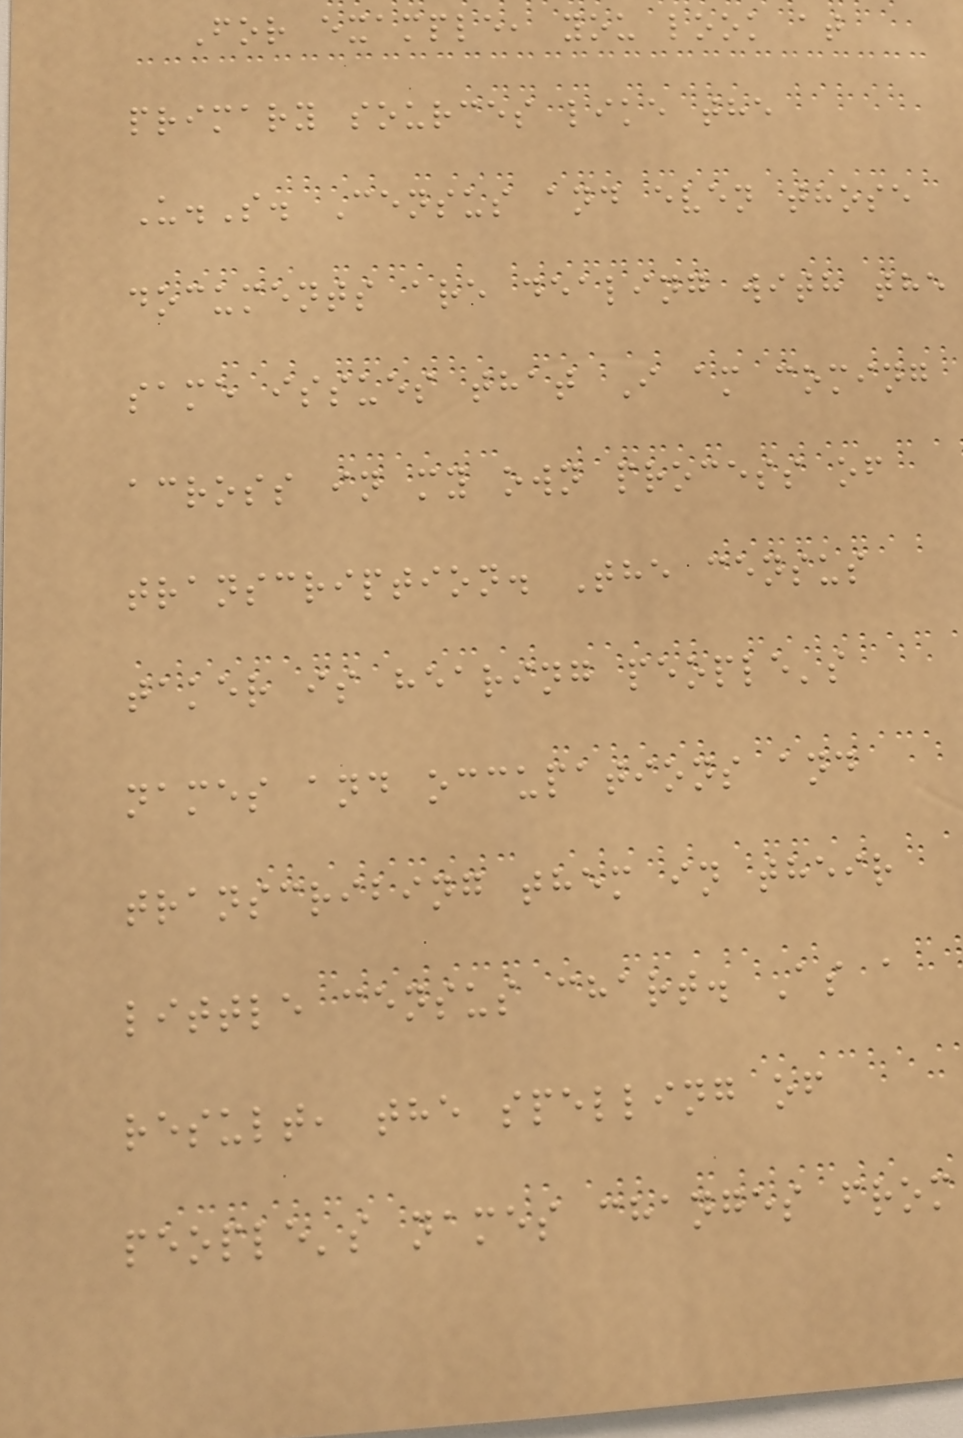For example, you look at
primary sources like the
U.S. Census and even those
documents are dealing with the
same issues that I am coming
across in my own process of
transcription. The census
taker is hearing people's
names and occupations and
transcribing them in their
little census chart. As a
result, the spelling of
people's names changes from
